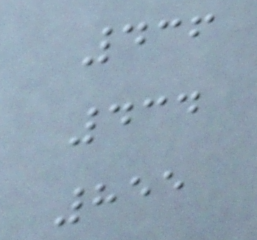436
434
855
